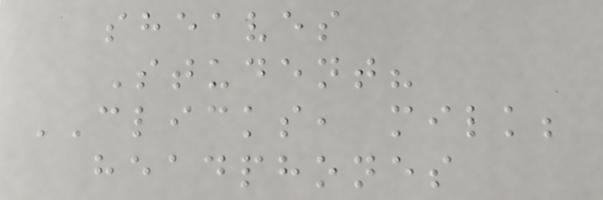sheaves
Student?
CLICKS, milk;
headphones
